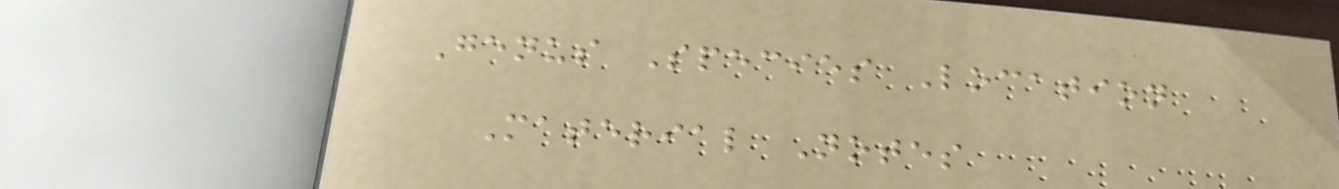Genus Species Location
Material Notes
